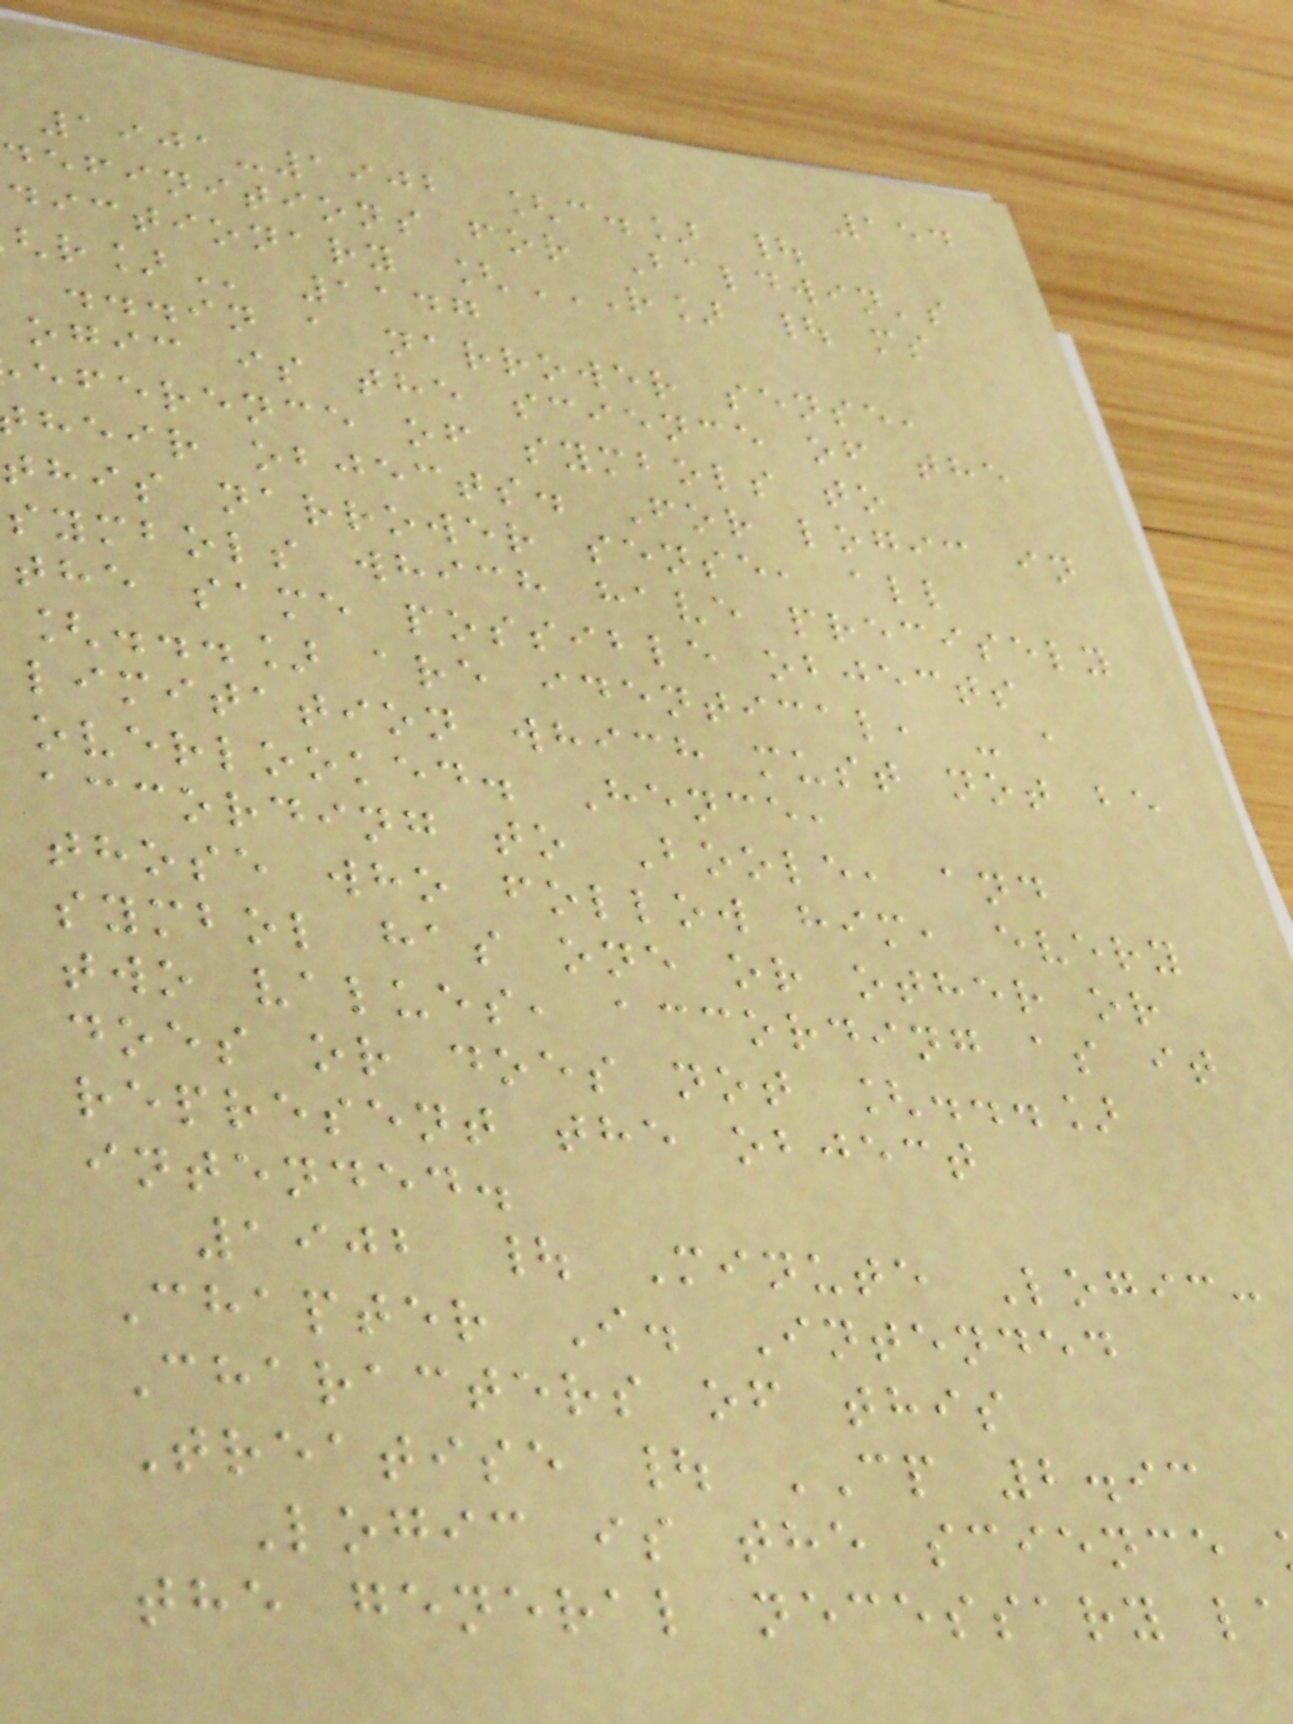154
1901-1902 [c.] |
definitions for Baldwin's
1147
...in a narrower sense,
ogic is the science of the
eference of symbols to
heir objects. For logic in
this narrower sense, all
symbols which have precisely
the same possible objects
[...] are identical, - a
limitation which must not be
overlooked. Hence,
according to Boole, and
those who follow him, every
symbol has one or other or
two values, according as it
does or does not [...]
represent the object
intended.
1902 | Minute Logic:
Chapter I. Intended
Characters of this
Treatise | CP 2.93
Logic is the science
the general necessary l
